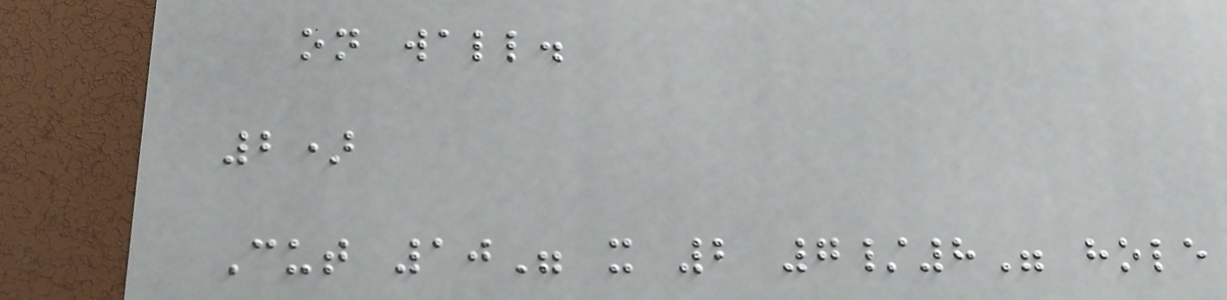on wall.
2)
Cut 10" x 2 7/8" hole
